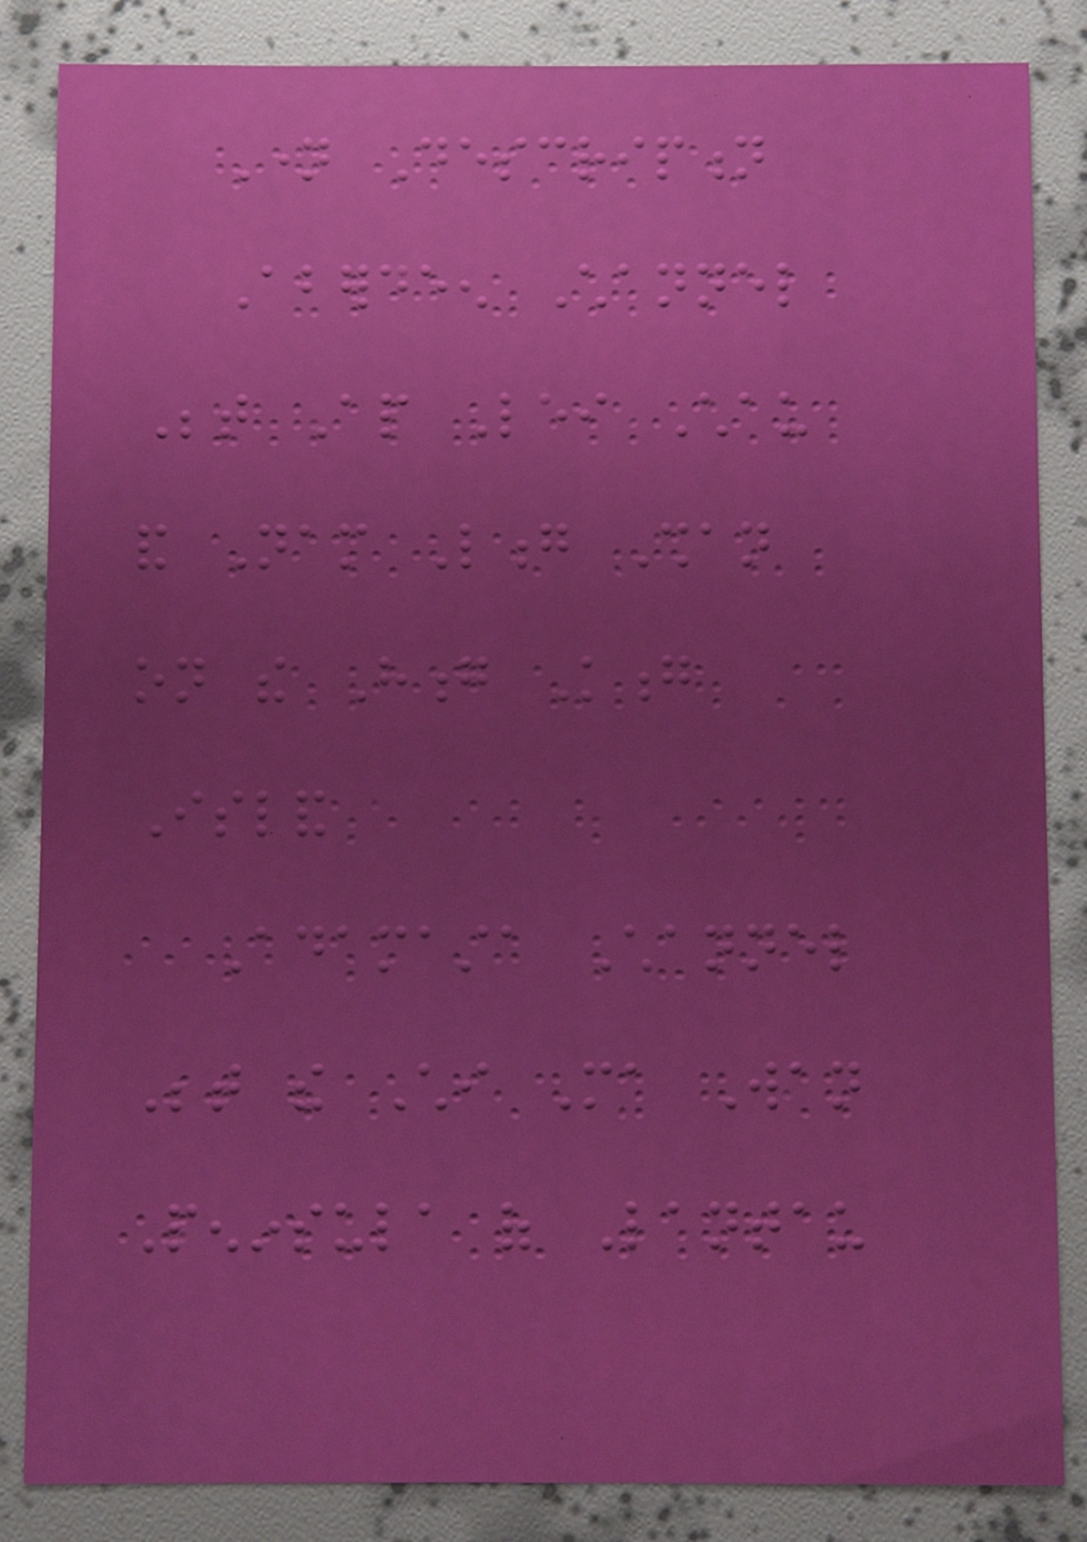Name Description
Aberdeen Channel
Between Ap Lei Chau
and Nam Long Shan
on the Hong Kong
Island
Adamasta Channel
Between the Chi Ma Wan
Peninsula of Lantau
